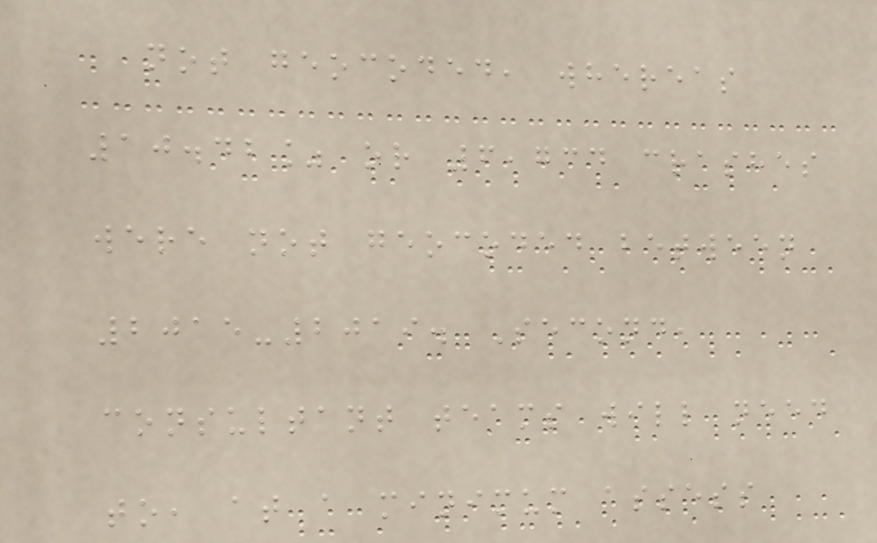not geocoded, whereas
10.42% or 6,734 crashes
were not geocoded between
2015-2019. Second,
consultant teams will need
to, at a minimum assess
